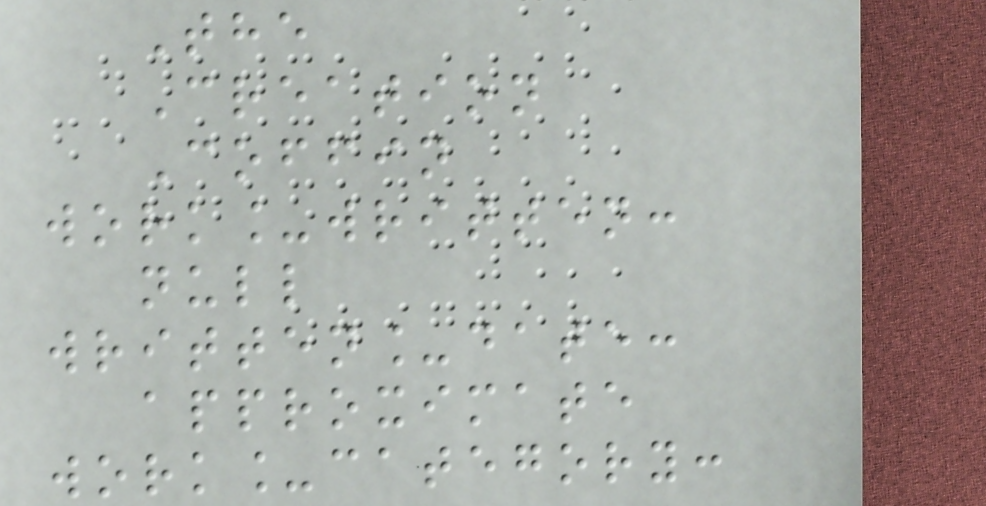The
Creation
Coffin
work_written:
null
written_date:
approximate
work_category:
